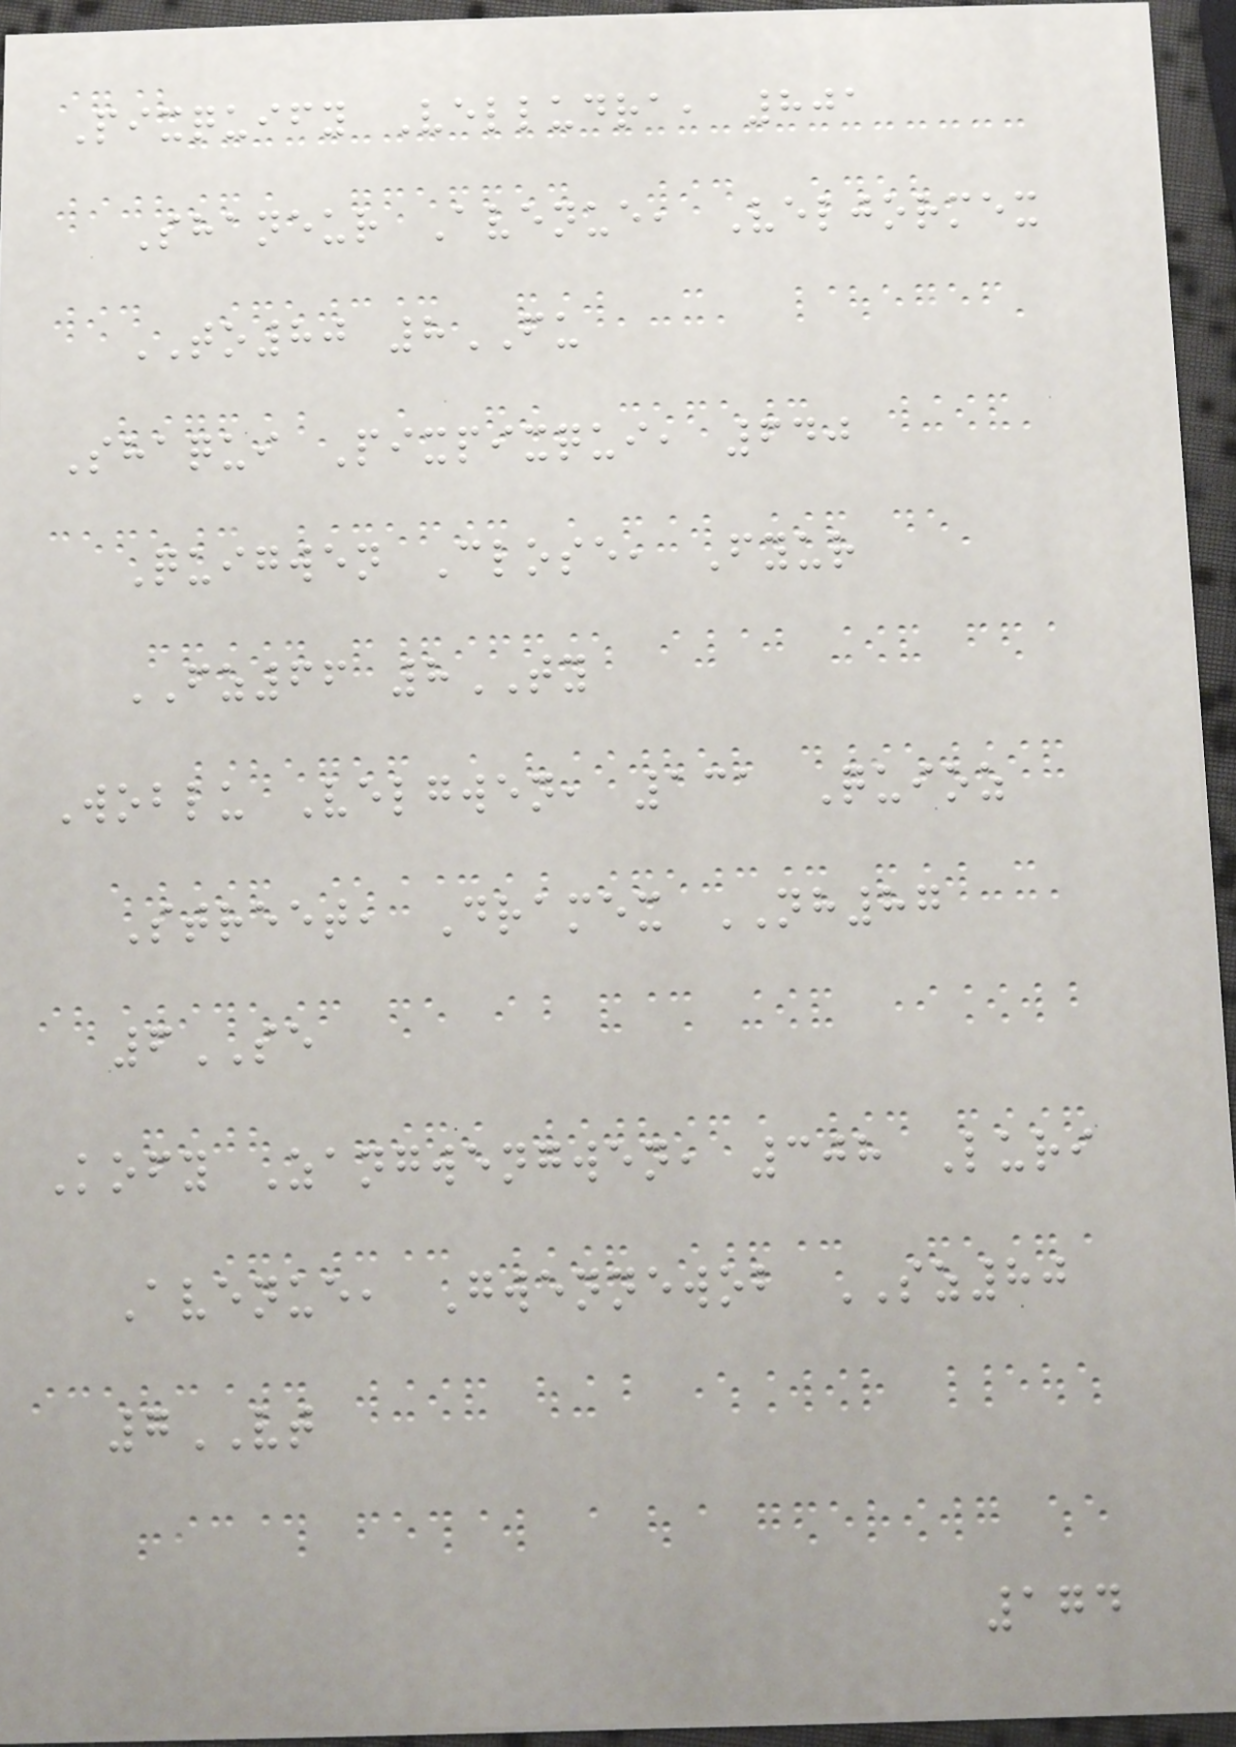Pixquify Velludra, 801
Shaneur Avenue, Veljormex
TO80 8FU
Shaqui Pixpixqui, 640
Quigwen Close, Fyur
FZ66 8TY
Woblu Velgwen, 131 Quioz
Street, Dramex NH87
6SE
Kofy Zangwengwen, 308 Luri
Avenue, Gwennewob SZ80
7VT
174
